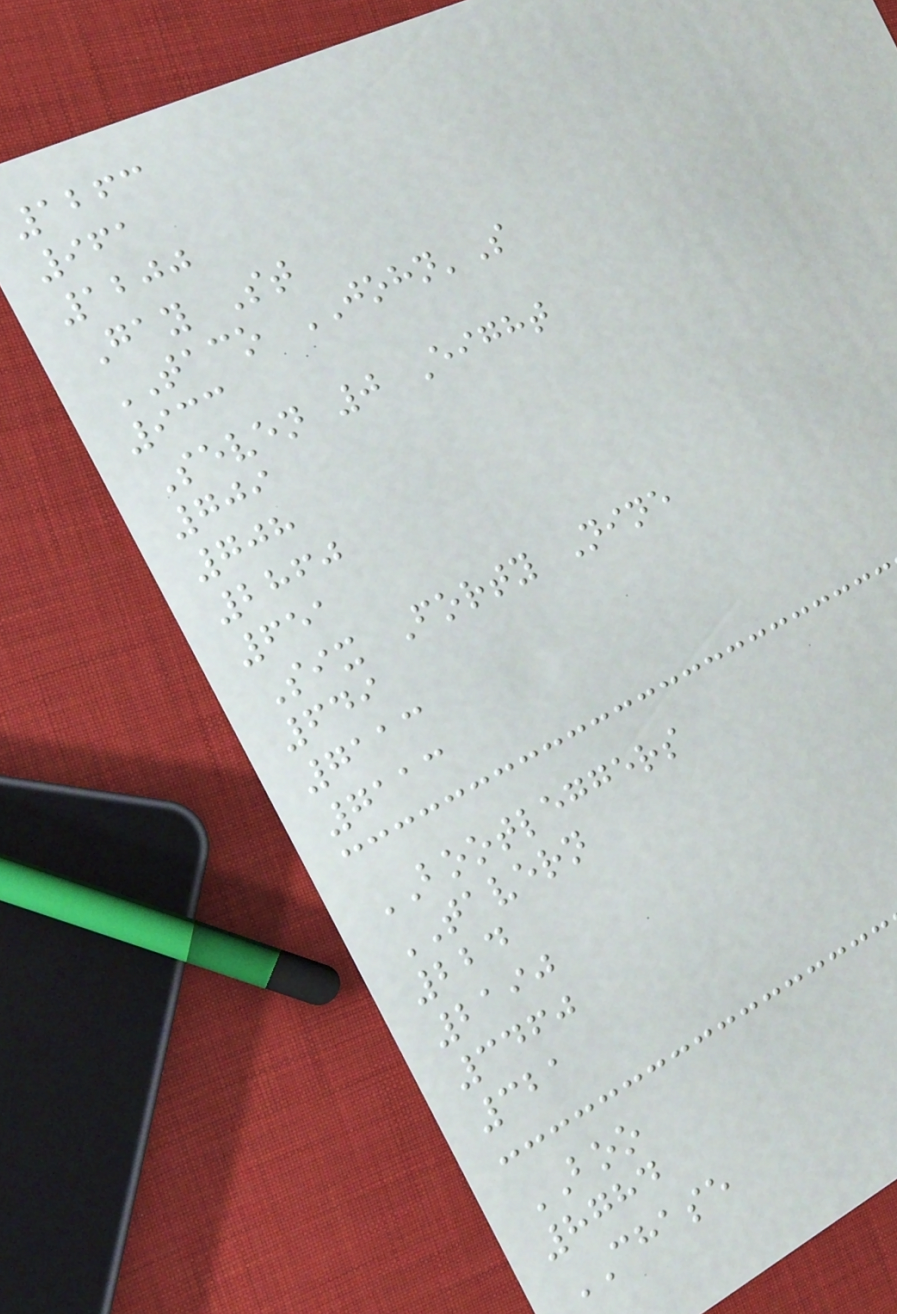1263
961
1200
Gay St
TACO JOHN'S
933
Seven 0 Eight
709
708
2860
651
Six Forty Nine
649
7113
7113
BOOTLEGGERS
TAVERN
224
2190
3460
321
BOO
8784
CHASE
